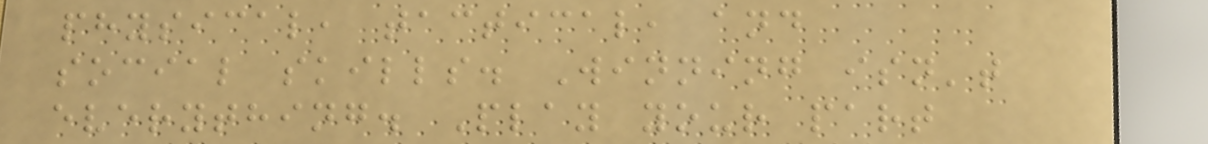physical, tactical, and
social skills. Winning isn't
everything. Play your part
